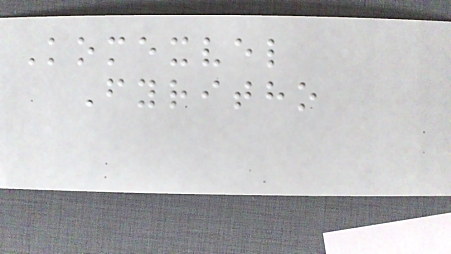Komexvel
Fyritho
